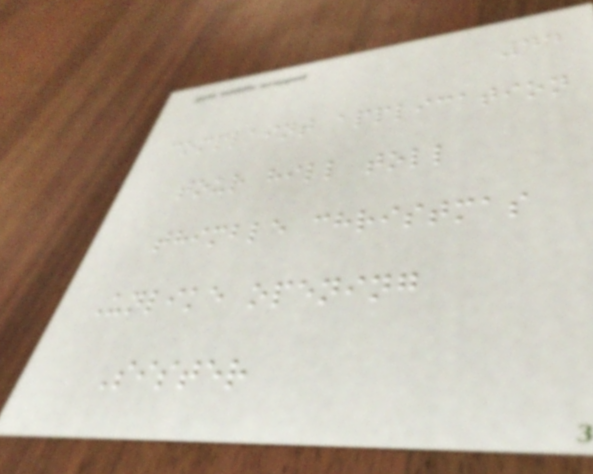44
complaint application
tour hill toll
thimble christmas
Unlike opening
Sister
